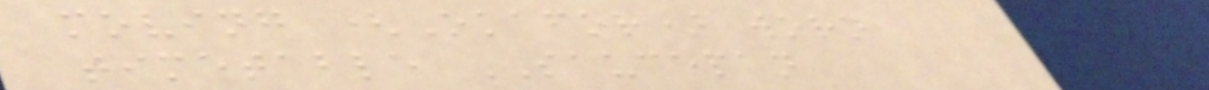moving (Okafor) worn
timetable SAUCEPAN
